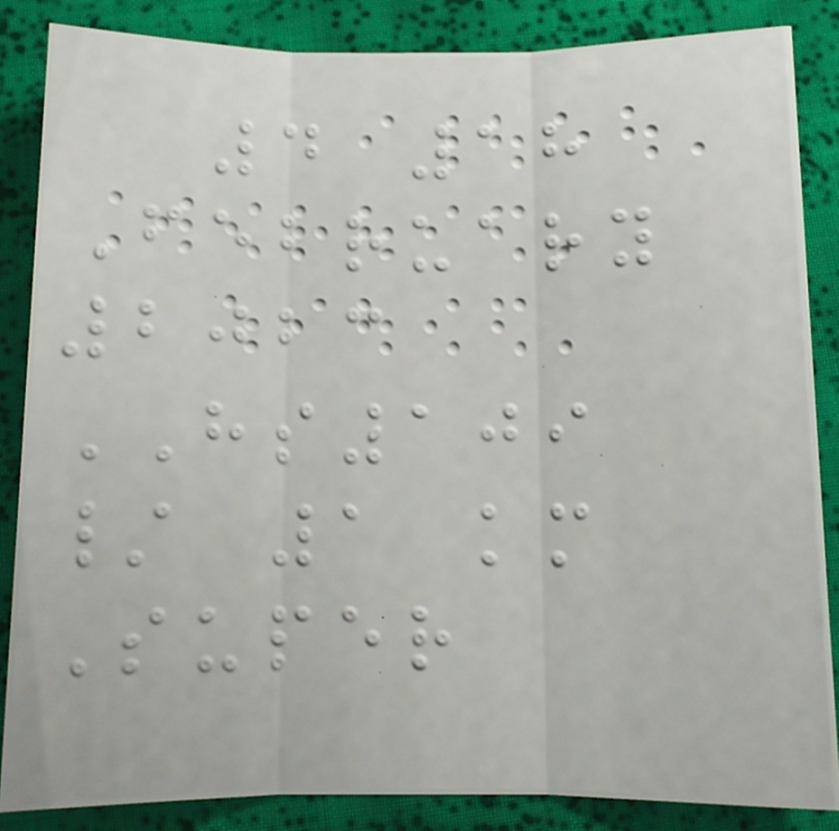4 18
February
2023
HS109
/ 1 km
Super
